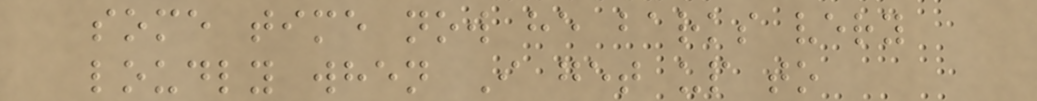some time now he barks very
loudly when I get up to
